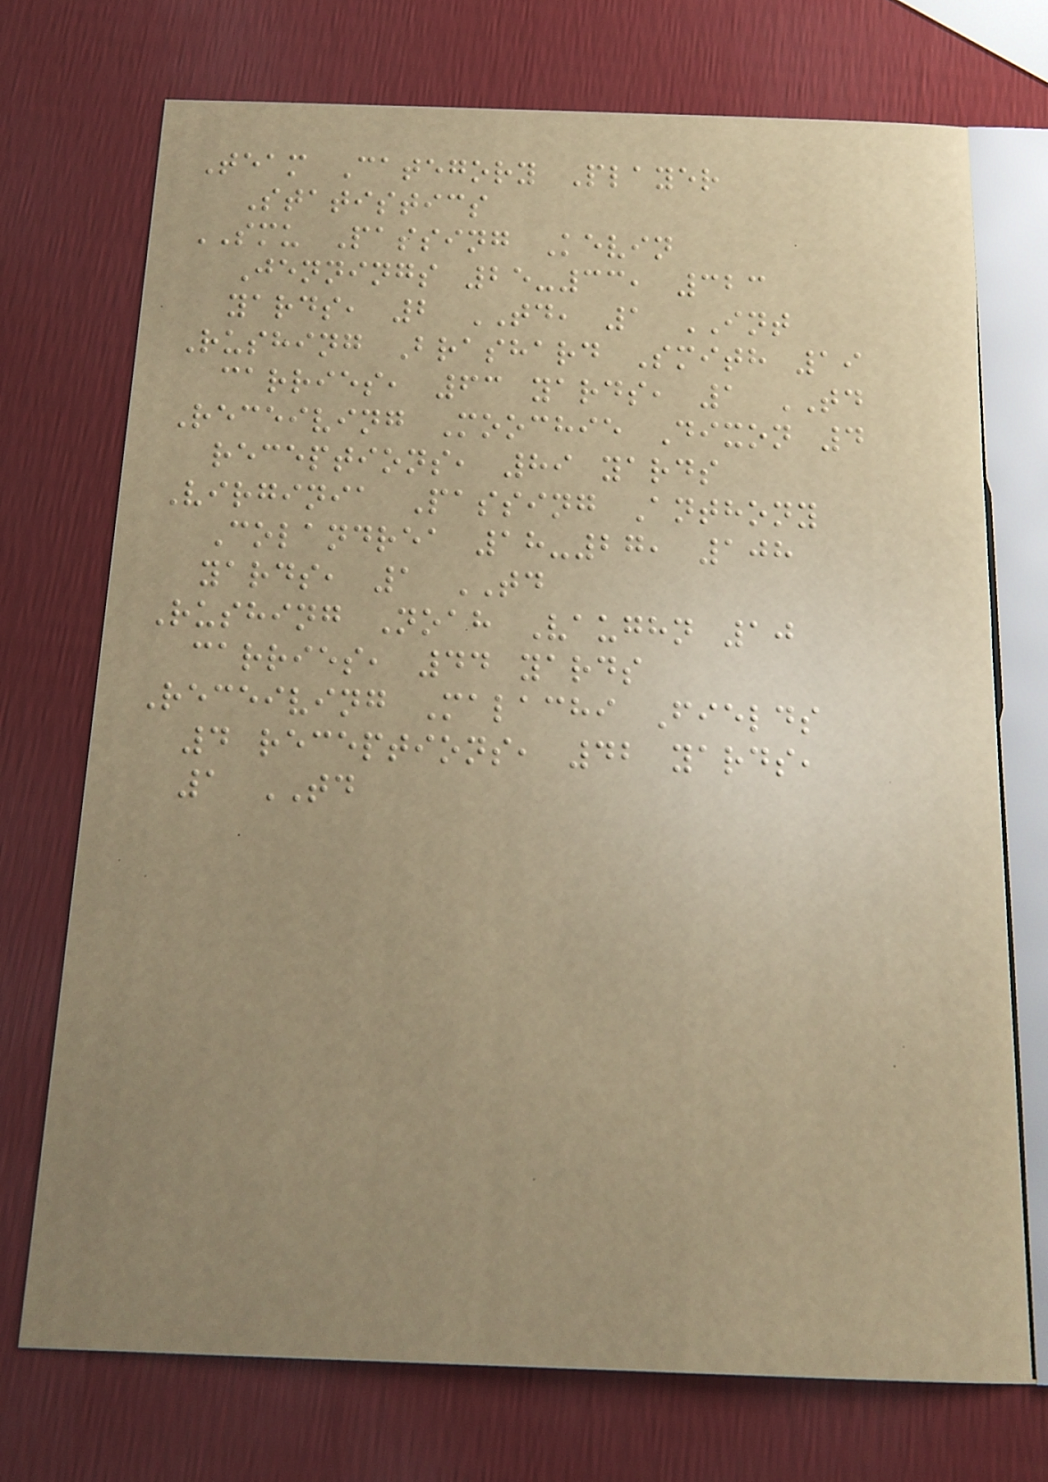Team Category Player
Statistics
SMU Passing Kevin
Jennings 25-33, 323
yards, 2 TD, 1 INT
Rushing Brashard Smith 19
carries, 63 yards, 1 TD
Receiving Moochie Dixon 4
receptions, 89 yards
Virginia Passing Anthony
Colandrea 18-27, 108
yards, 1 TD
Rushing Noah Vaughn 10
carries, 44 yards
Receiving Malachi Fields
4 receptions, 42 yards,
1 TD
